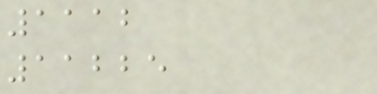1112
11225
